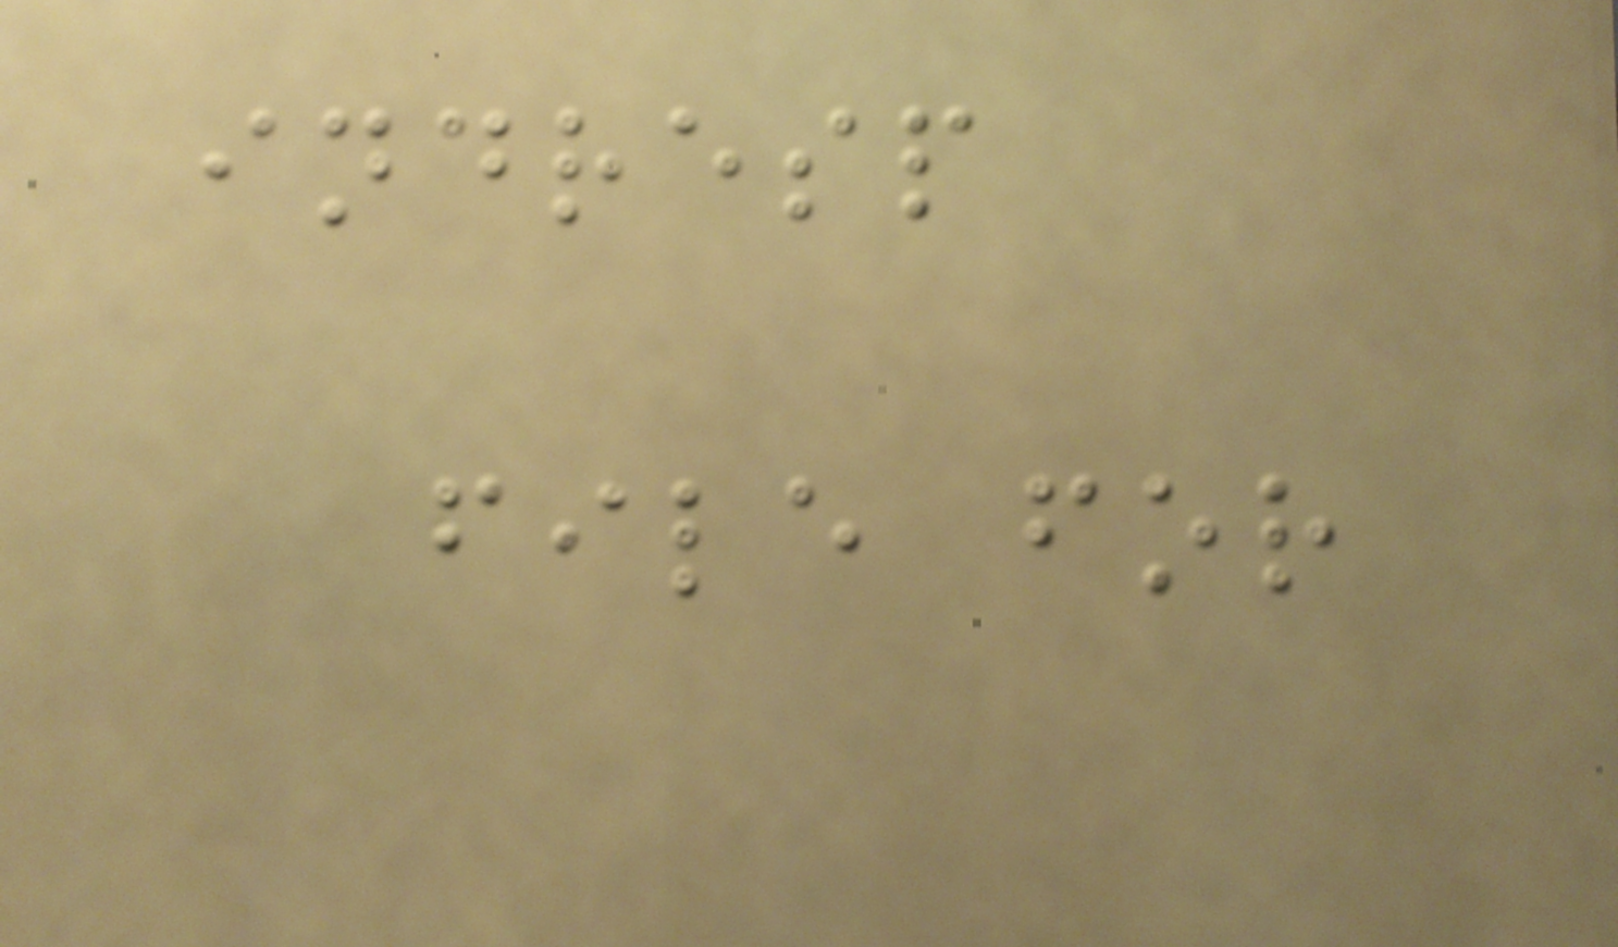indresp
file for
